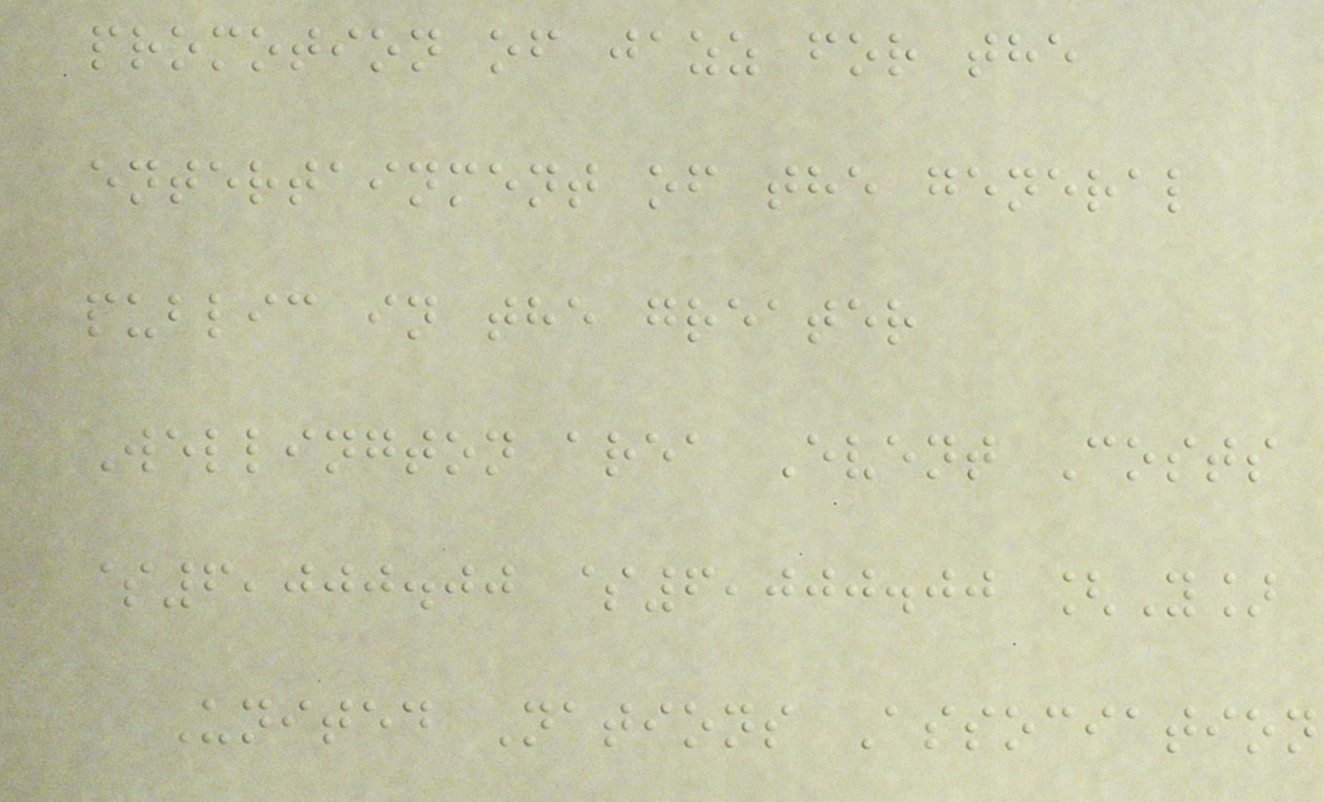promotion of jazz for the
entertainment of the general
public in the greater
Wellington area Event Costs
$6,000.00 $6,000.00 [Y]
United Nations Association
